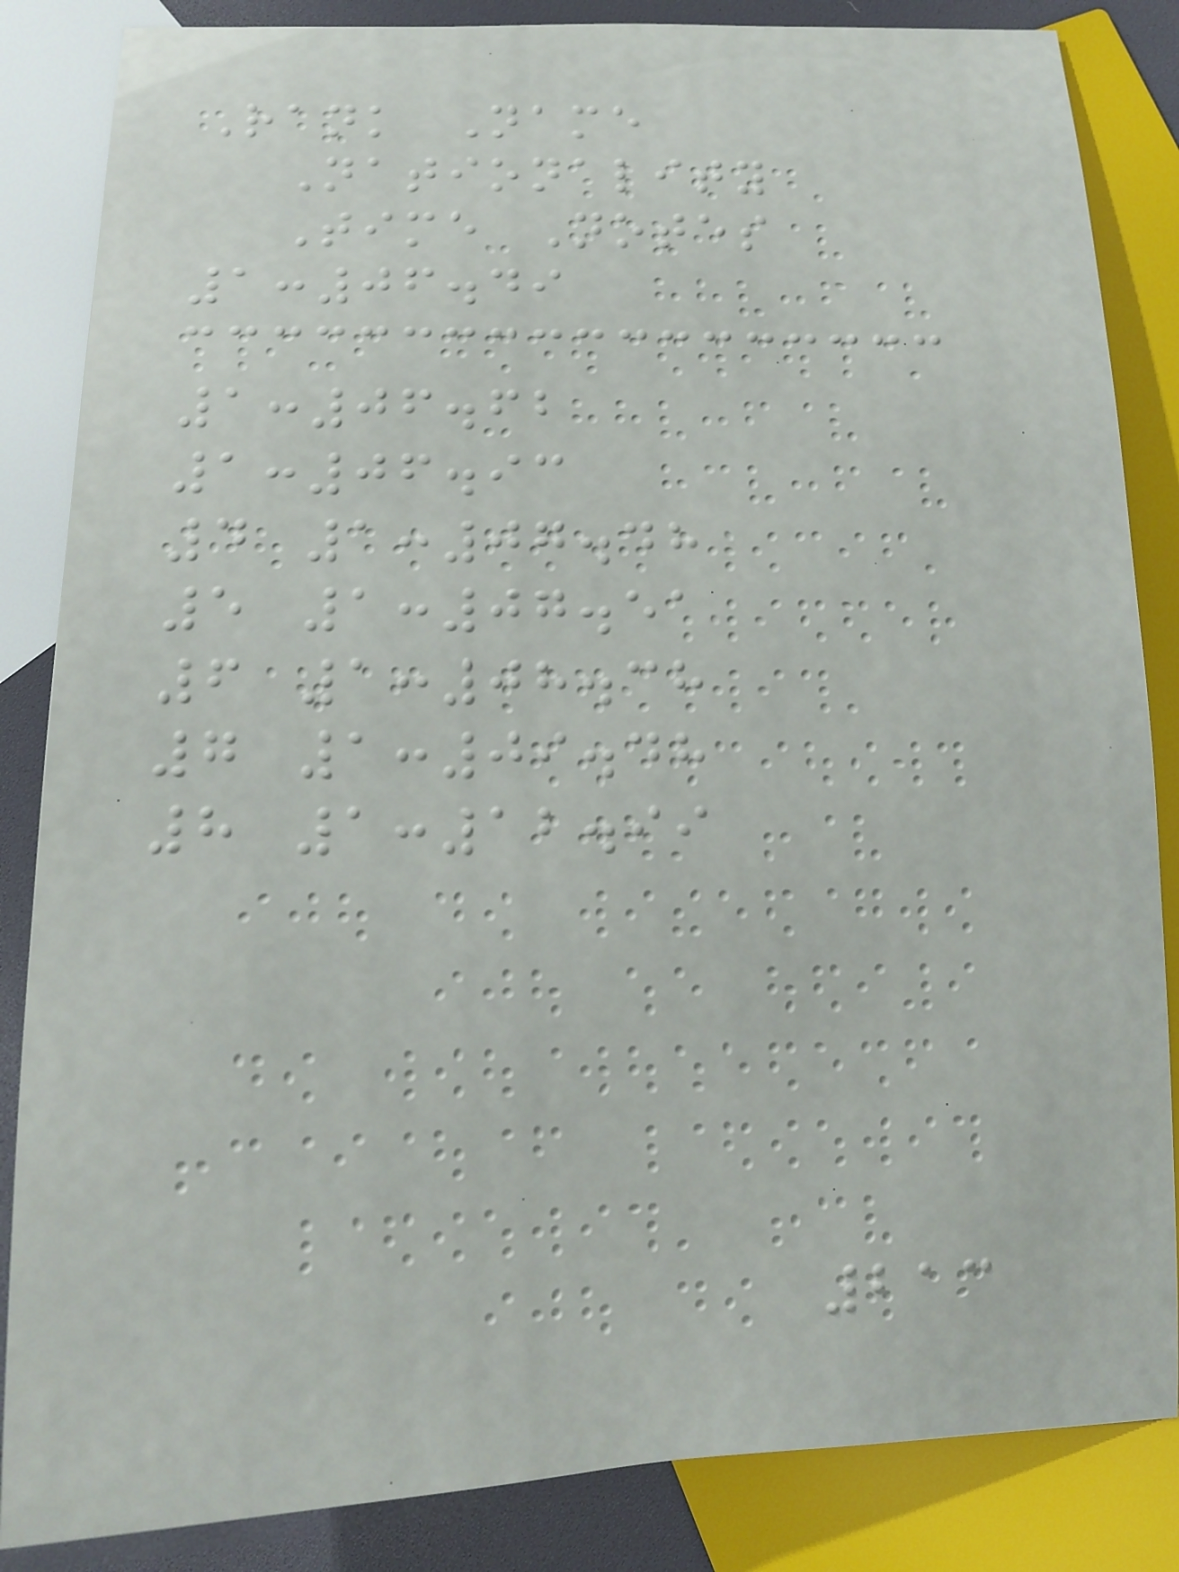Rank Name
Nationality
Time Notes
1:06.49
1:06.62
1:06.93
4 1:07.48
5 1:07.51
6 1:08.38
7 1:09.48
8 1:12.99
213
